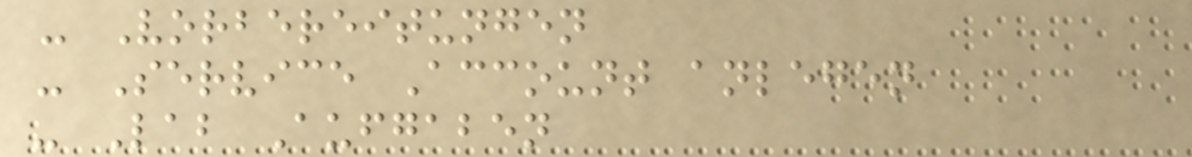- Vorbereitungen
- Service Account anlegen
- Lab Aufgaben
